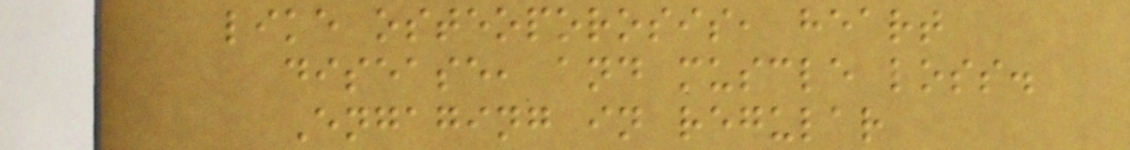like osteoporosis, heart
disease, and muscle loss.
Engaging in regular
